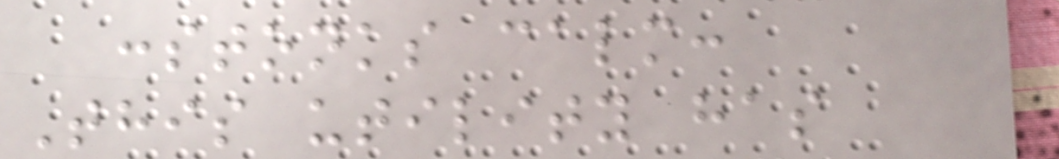:stonks calm:
This utility has
